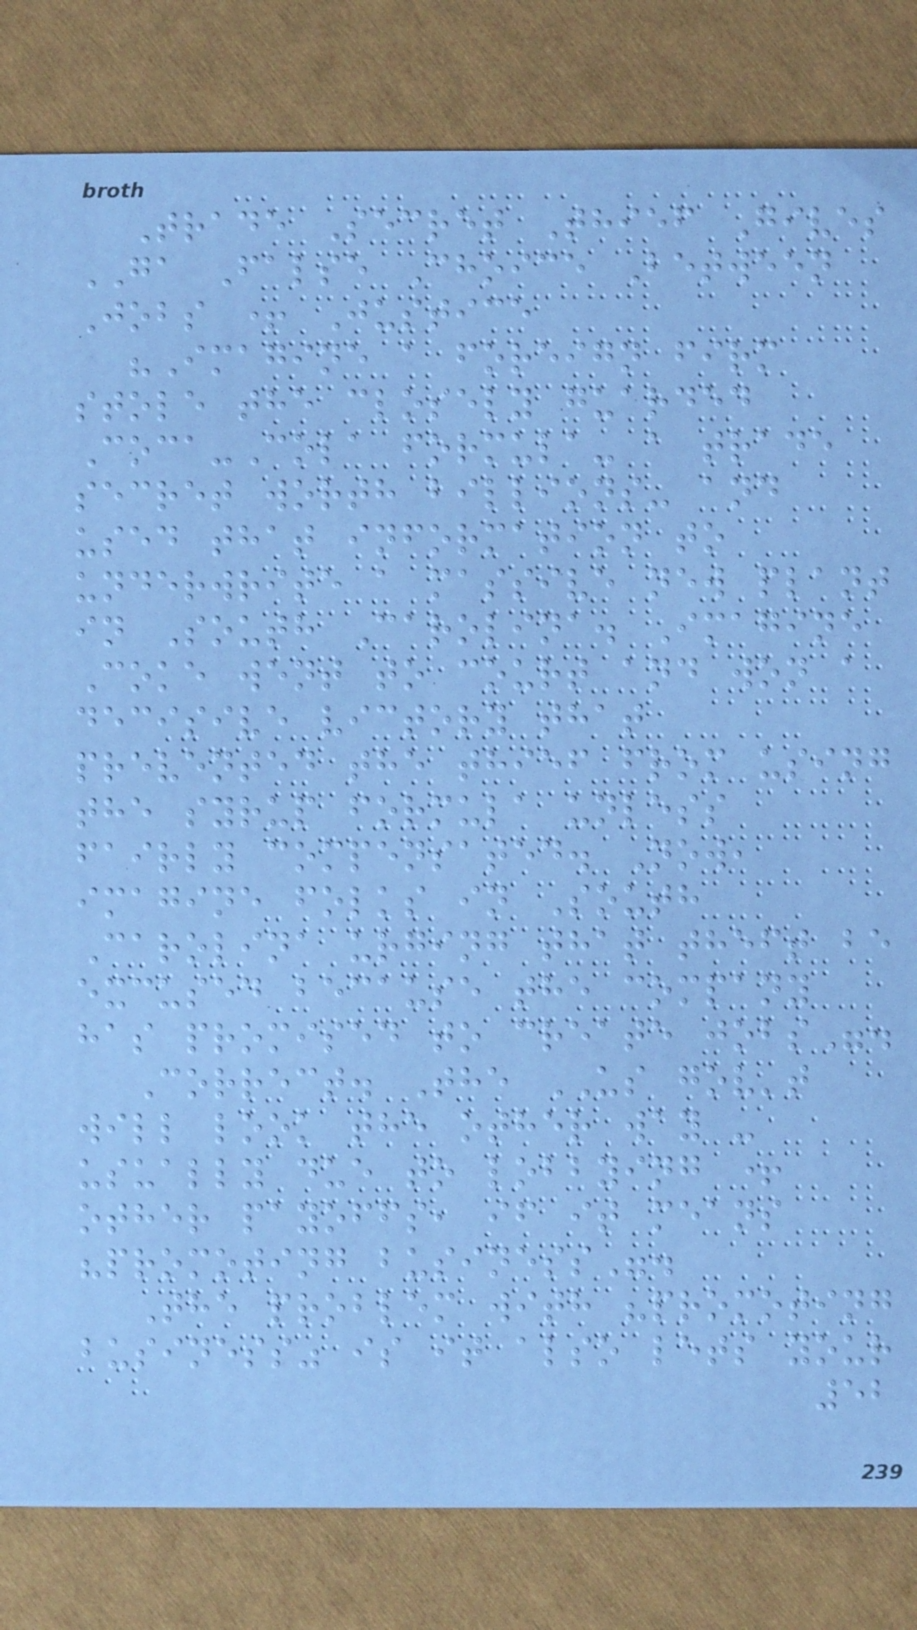Trade Secret Thief Gives
GA False Choice Between
Jobs + Justice
"Imagine a foreign firm
stole the closely guarded
Coca-Cola formula- a trade
secret worth billions- and
used that information to
underwrite a massive new plant
in South Carolina. Imagine
Coke went to court and won a
decisive victory that
prevented the thief from using
the syrup formula unless
fairly compensated. Now,
imagine folks in South
Carolina urging that theft be
excused because the company
has promised to create jobs".
Correct. The US gov't
will look the other way -
usually due to lobbying +
other payoffs, if it means
"promoting business".
The problem with "promoting
business" is it also lets your
52
